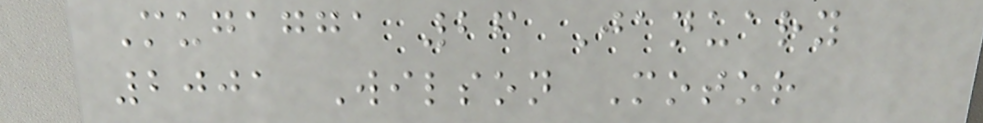Mugagga 26 January
2001 Wilson Motor
